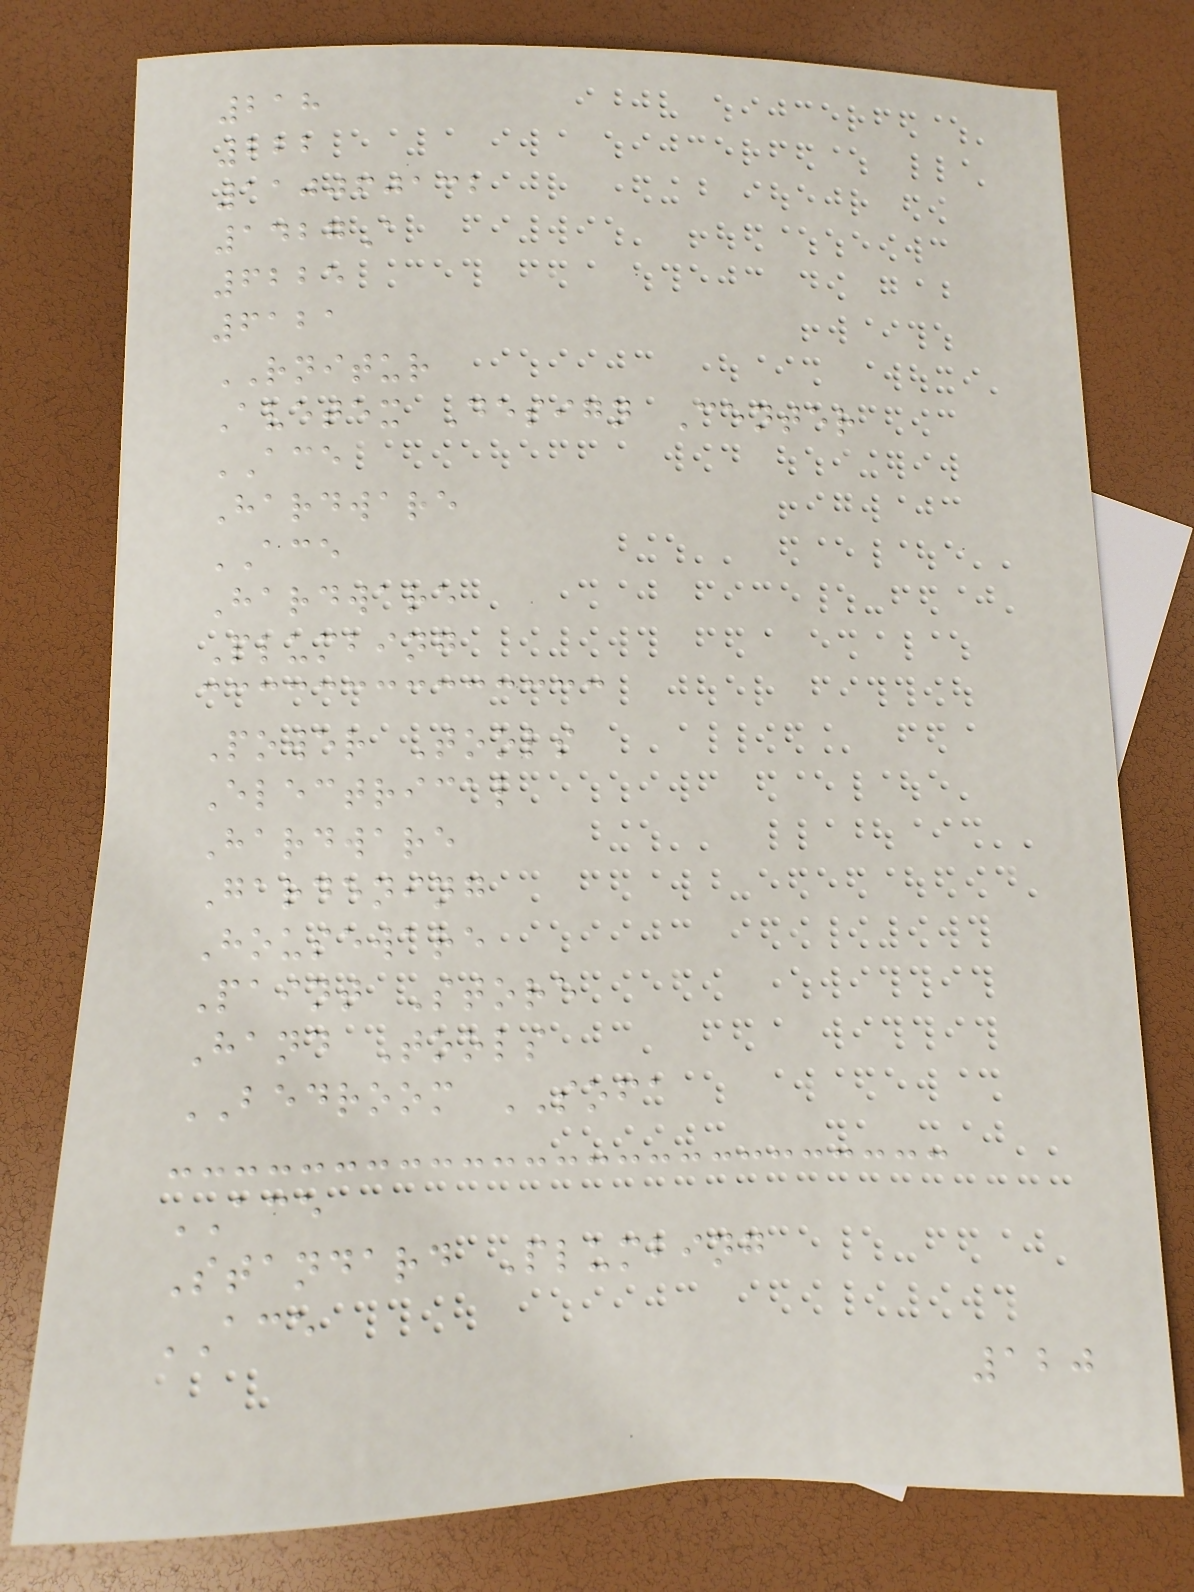218
222
110060132
1427A
6225
6121
RNITUR
Avetex Design Center
ACE
Hardware
ACE
Hardware
Plumbing
Power Tools
Electrical
Hardware
Gardening
Houseware
Paint Store
Hand Tools
BEDROOM SOFA
ACE
Standard Plumbing
ACE
120
